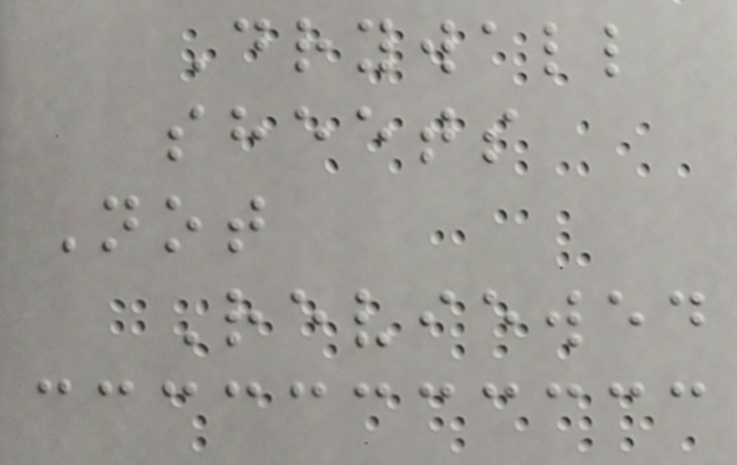Drywall
sheets
Not
Reviewed
